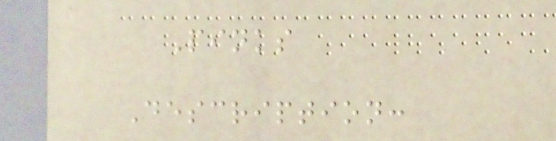Pinks
Description:
